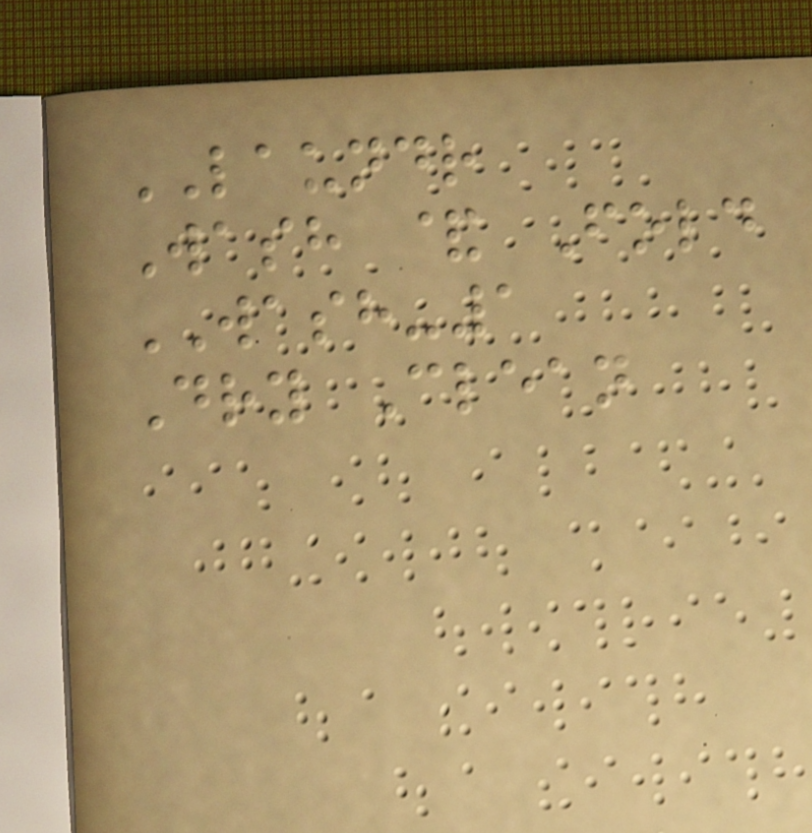LAUNDR
Wash & Fold
WASH-1
Dry Clean
